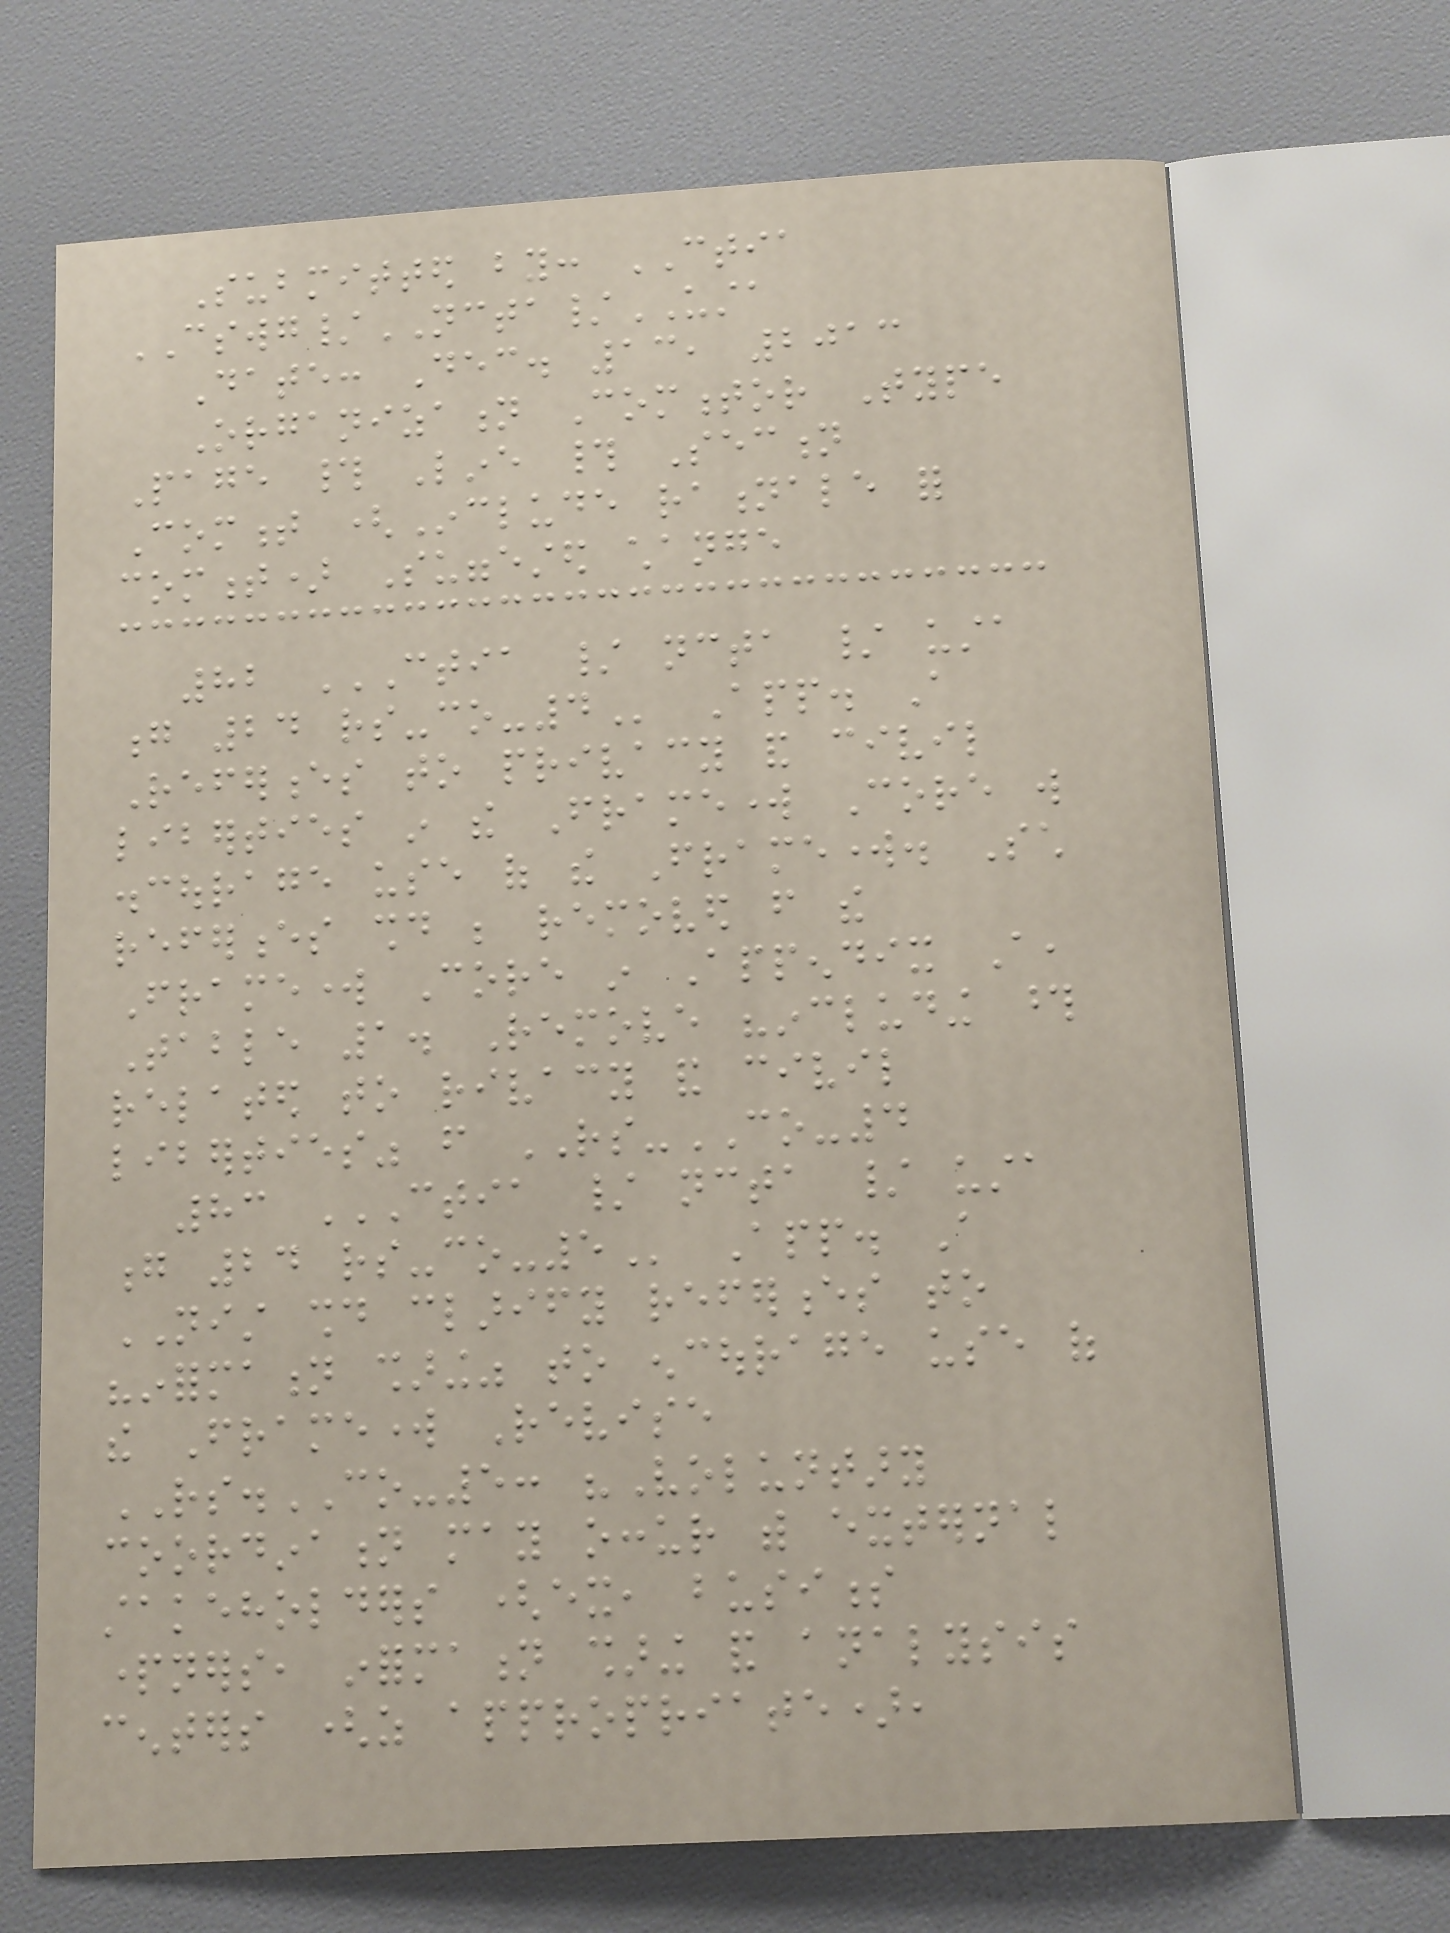Submitted by: CTIA
CSWG/NCTA/USTA
Date: Dec. 13, 2013
Organization Commentor Type
Page # Line # Section
Comment (Include rationale for
comment) Suggested change
82 CTIA / NCTA / USTA
G 24 RS-CO-4 App. A
References to privacy and civil
liberties in the Framework Core will
discourage use of the Framework. Such
references should be removed from the
Framework Core in Appendix A,
Table 1. Remove "including those
related to rivacy and civil
liberties" from RS-CO-4
83 CTIA / NCTA / USTA
G 24 RS-CO-5 App. A
NIST should clarify references to
"information sharing" to encourage use of
the Framework Revise
RS.CO-5: "Voluntary
coordination may occur with external
stakeholders (ex, business
partners, information sharing and analysis
centers (as appropriate),
